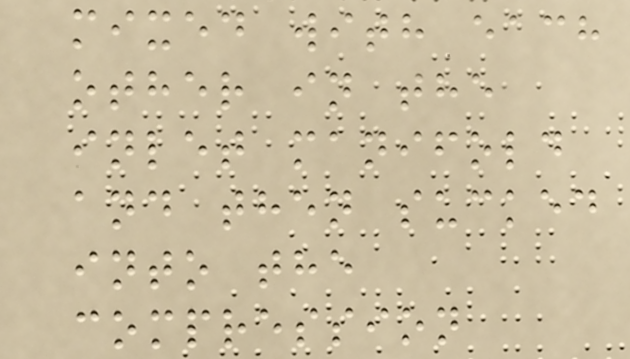mixed with each
other in the
inlet manifold
and then sucked
into the
compression
